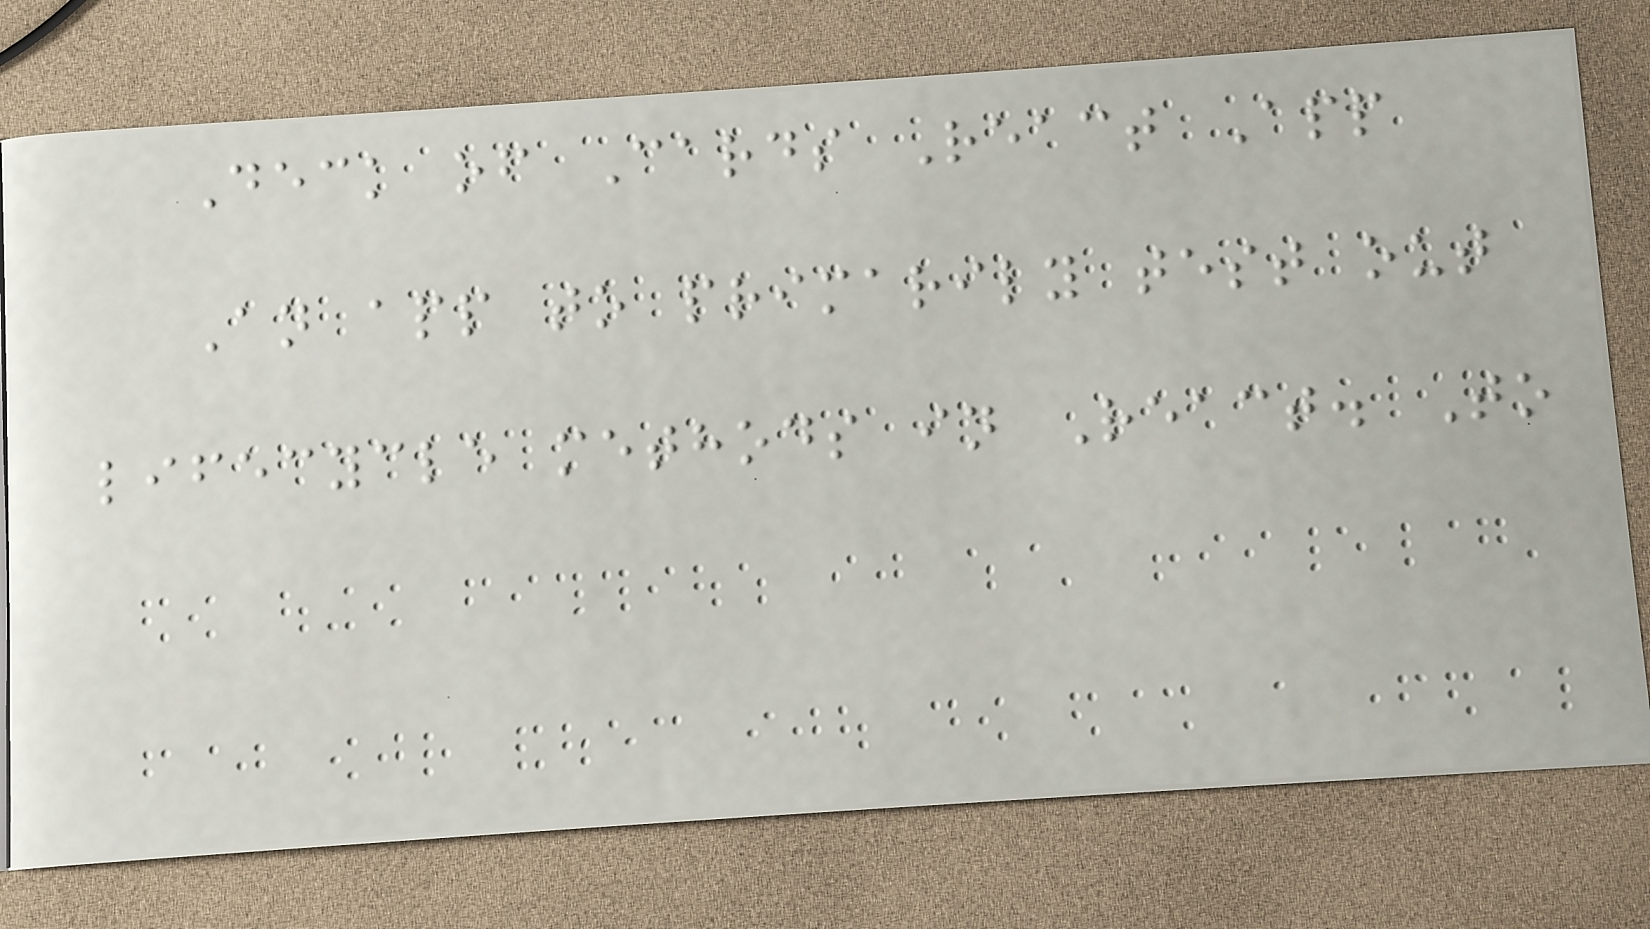Deck of Cards React App
An app to primarily test out
lifecycle methods in React. To
